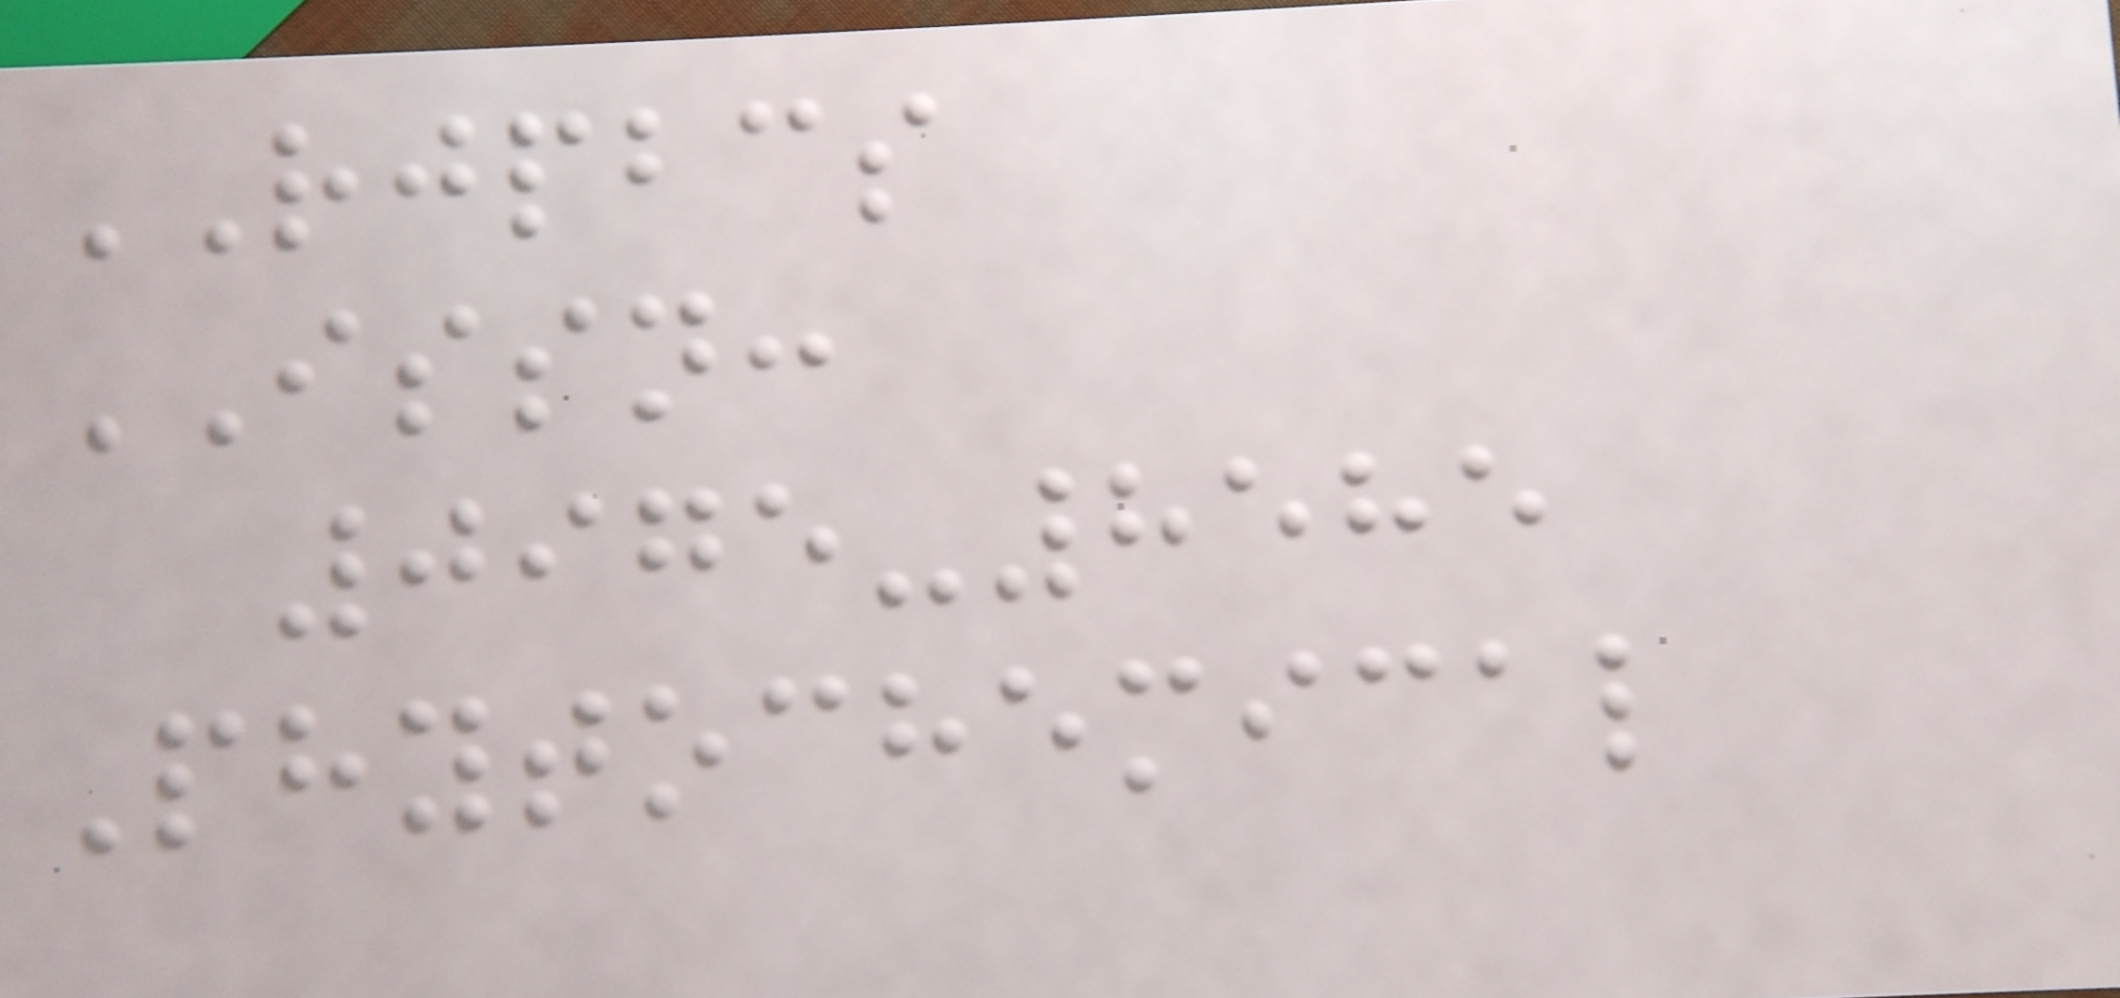RJPBCS
ISSN:
0975-8585
Phytochemical
